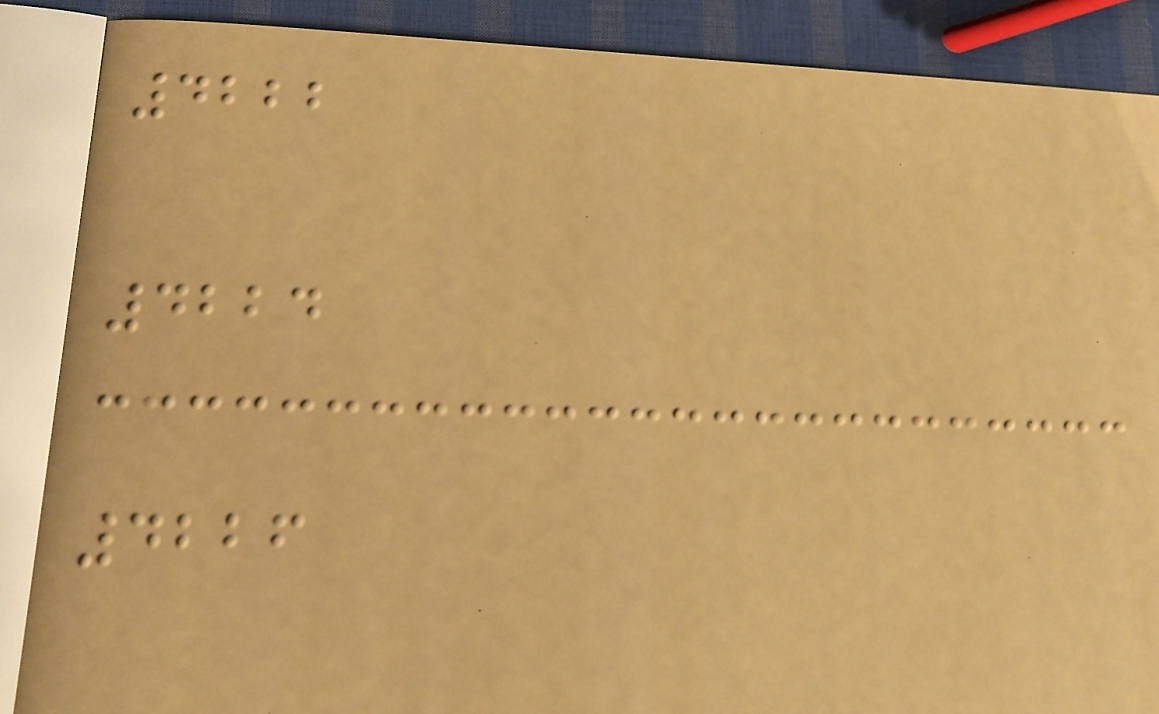4222
4224
4226
